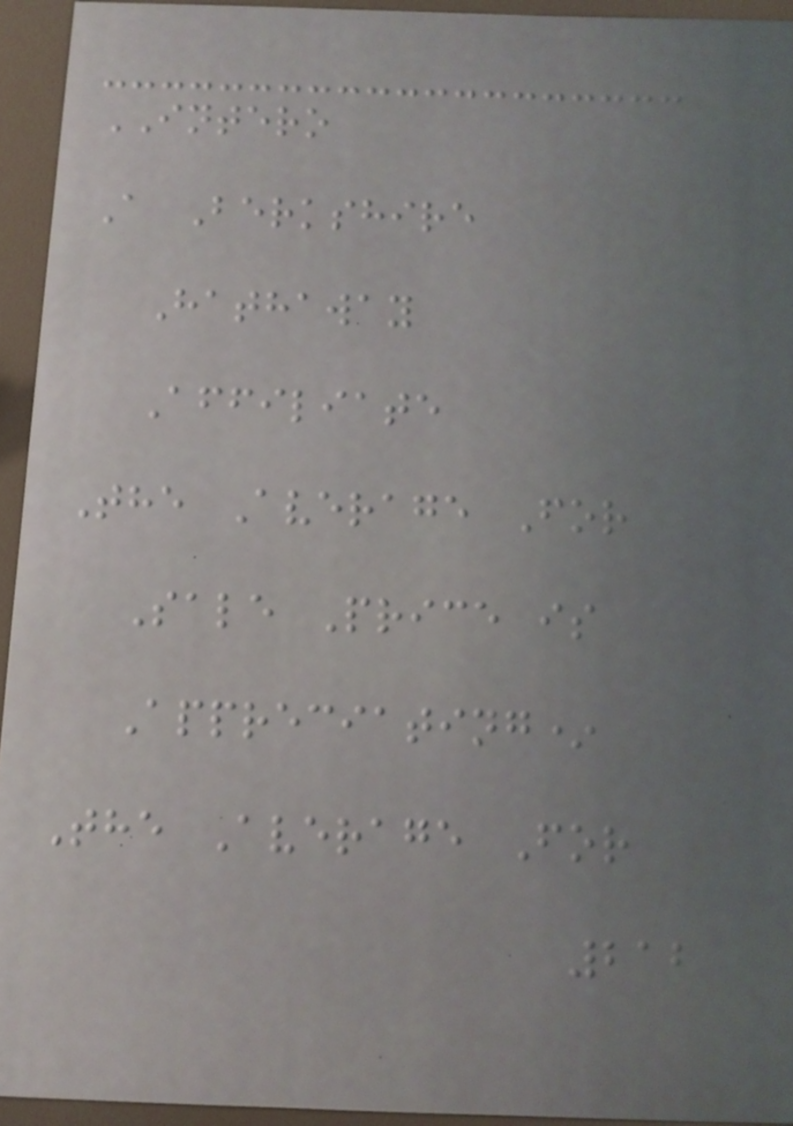INTERO
A Berkshire
Hathaway
Affiliate
The Average For
Sale Price is
Appreciating*
The Average For
212
